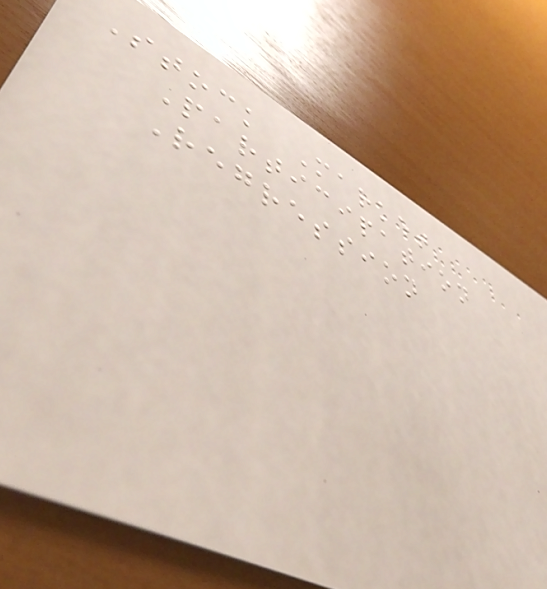Stock Market
Participation
Regression
